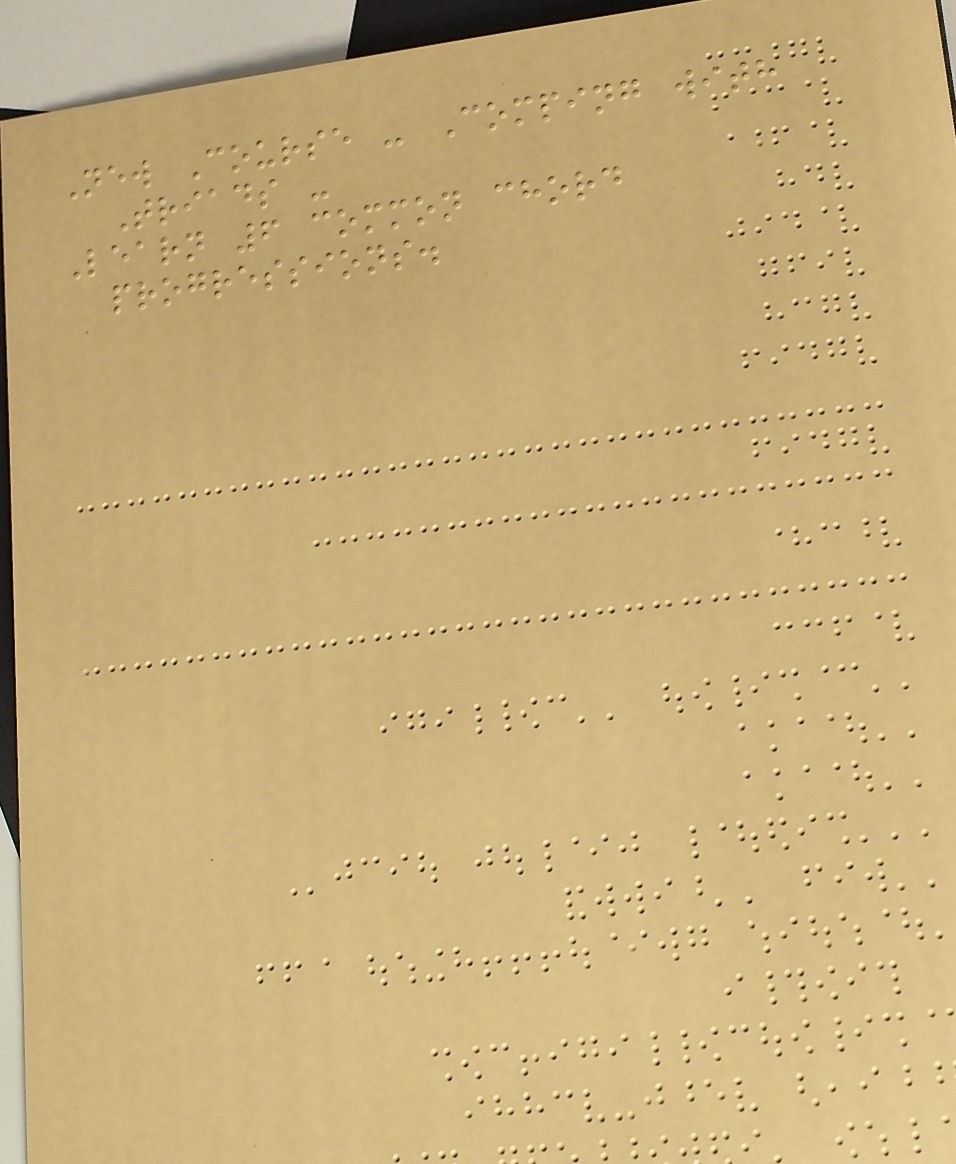New Course - Comping with
Triads -
Learn 6 common chord
progressions.
